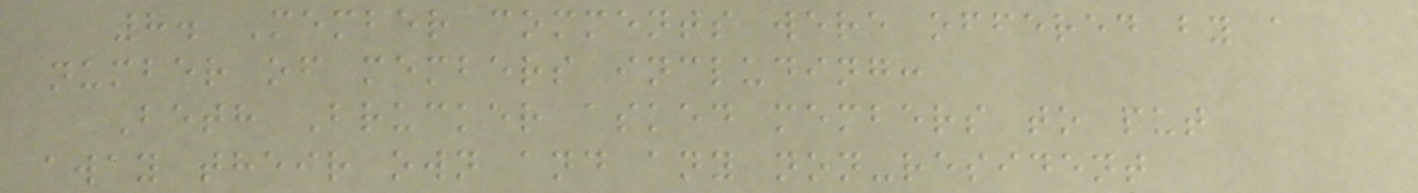8. Member comments were offered by a
number of members including:
Beth Brucker asked members to put
away their own and any non-resident
